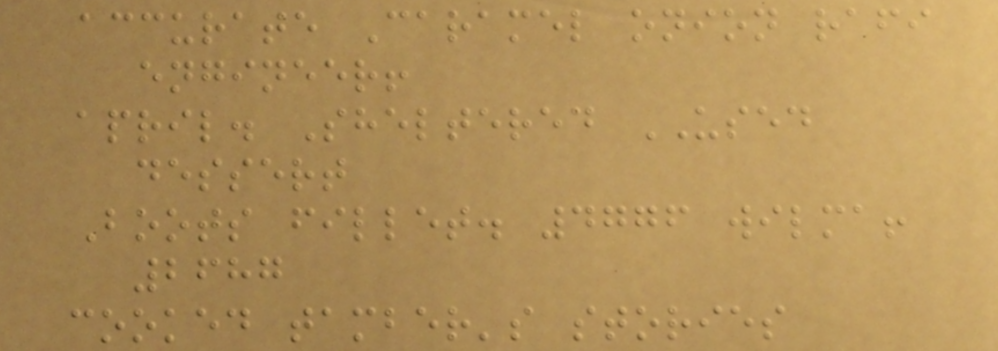accurate Caramel onion rafi
engineer!
april. Sheltered USED
dessert
Boots fillet. 4776 wilma!
2687
cooked tamber's stories
